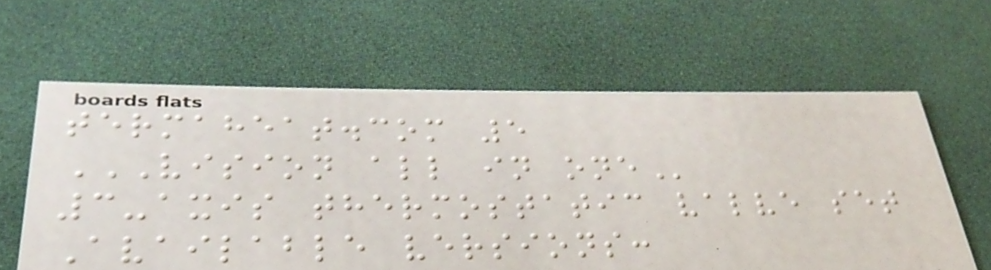termaheat.com 5
VISION ALL IN ONE
3-axis thermostatic valve set
Available versions:
